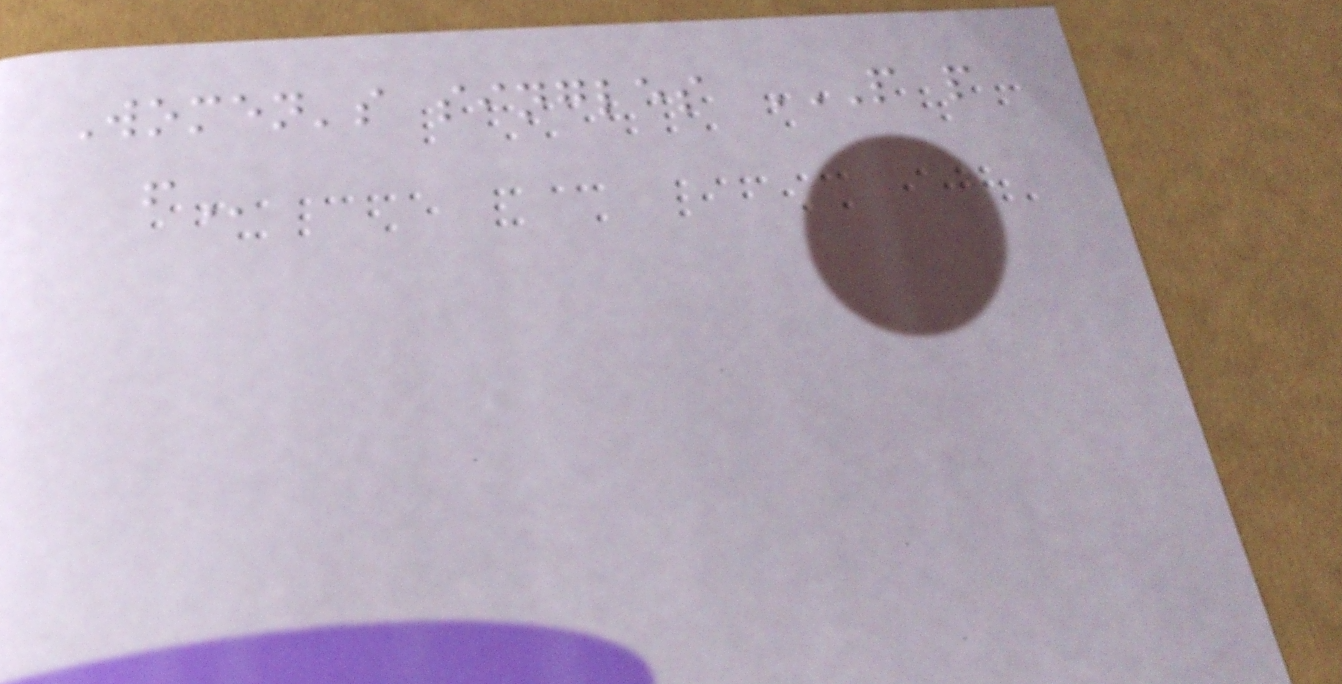Women's singles P P
F
